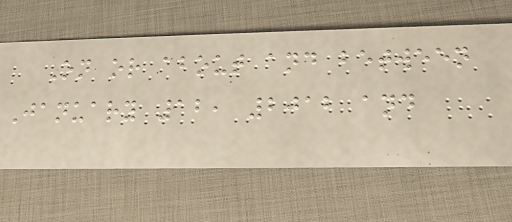On or about and between
January 12, 2012 and
